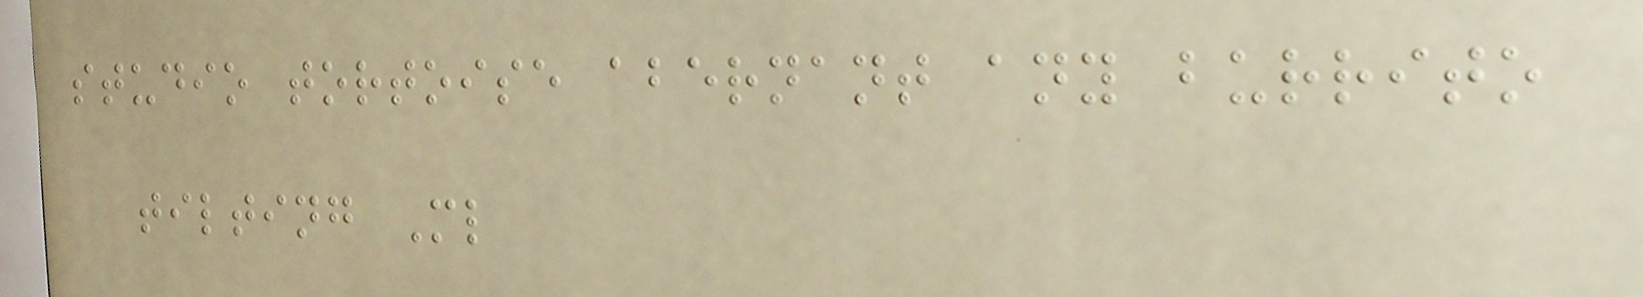studio tortoise abernant any burrito
tilting Ml
